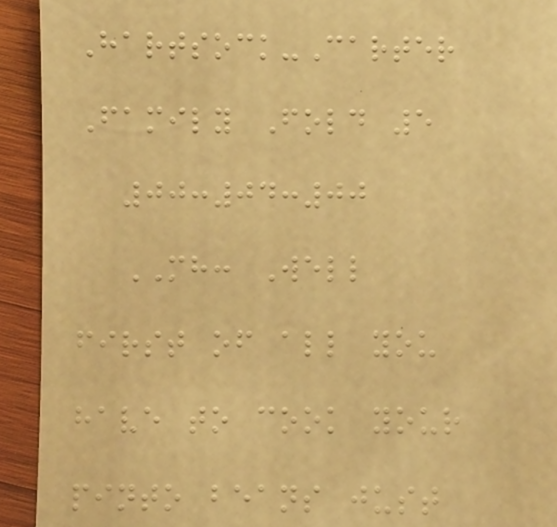Hartsock-Carter
Family Fold 5
00:04:00
MH: Well
first of all you
have to cook your
pinto beans just
